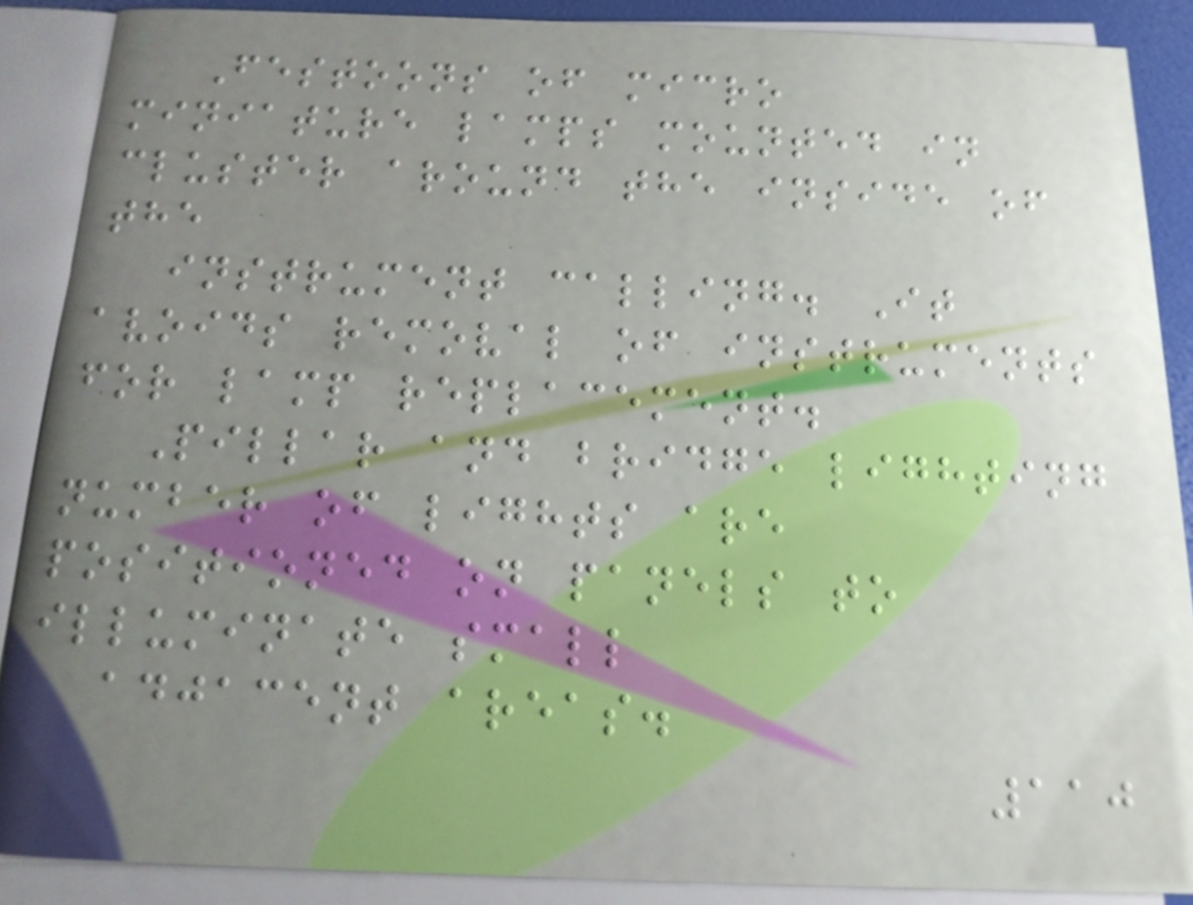Festoons of micro
miniature lamps mounted in
cluster around the inside of
the
instrument calling. It
avoids removal of instruments
for lamp replacement.
Pillar and bridge lighting
number of lights are
positioned on panels to
illuminate small
adjacent areas.
110
